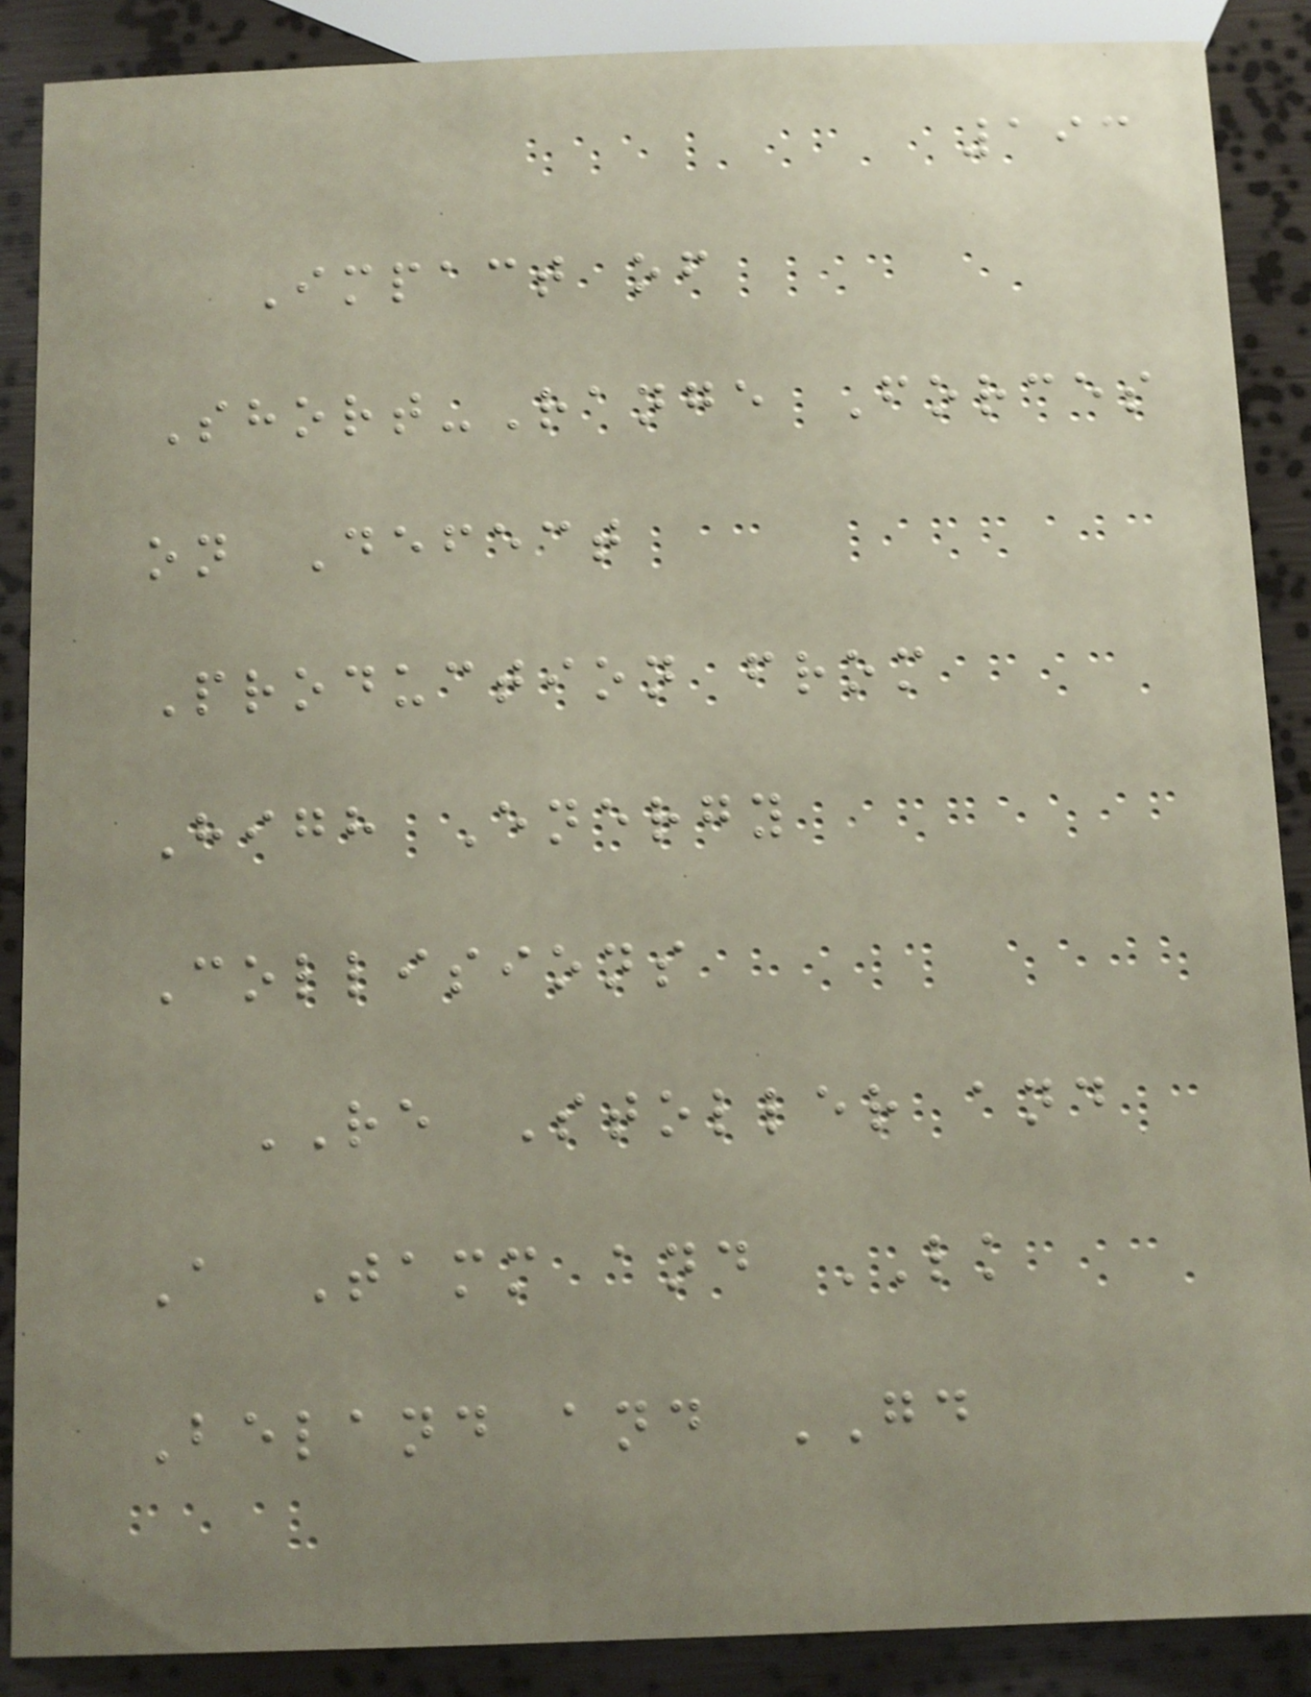193
Impact of
Short-Range Forces
on Defect
Production from
High Energy
Collisions
RE Stoller and
A Tamm and LK
Beland and GD
